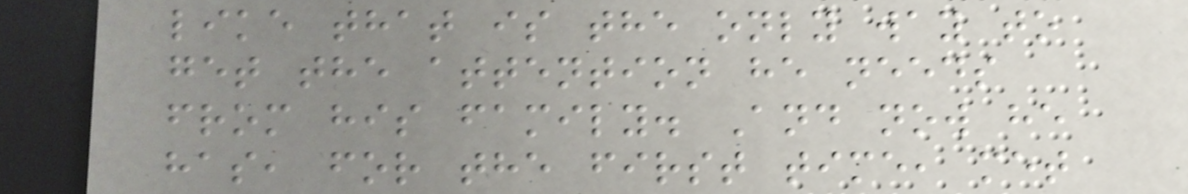like that is the only way to
get the attention he needs
from his family. And now he
has, for the first time, met
